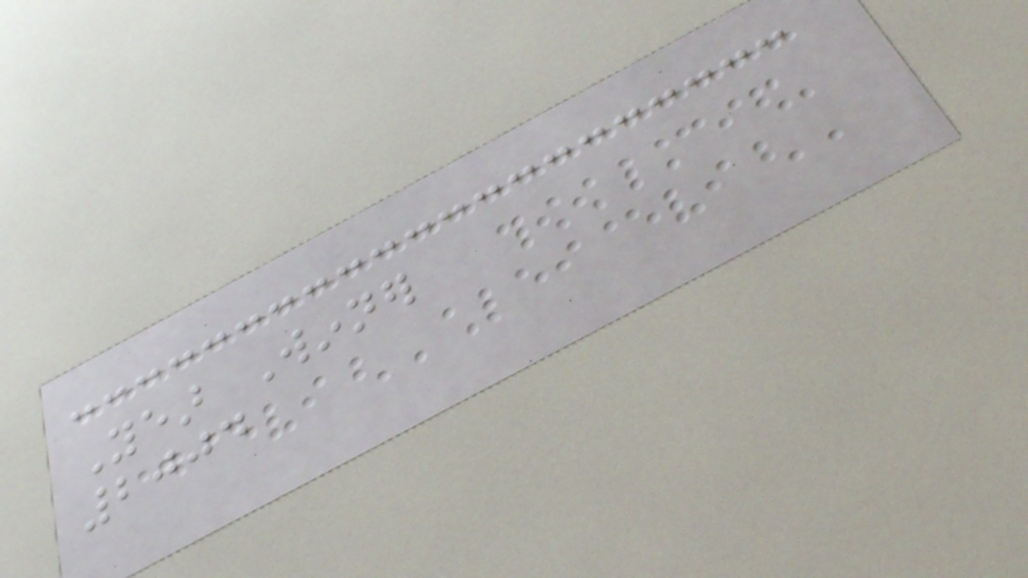Year Winner
2004
